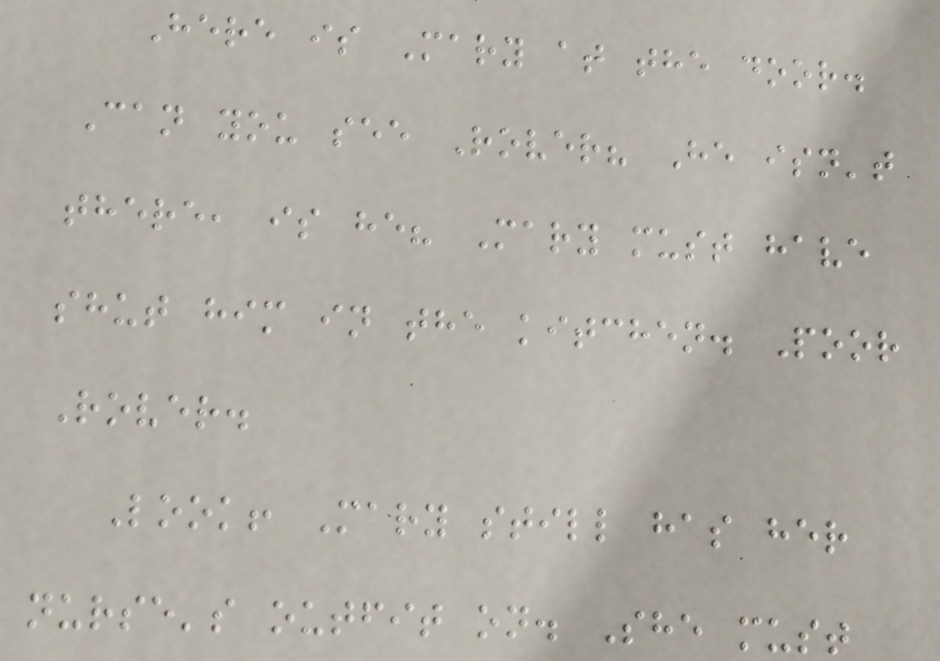Here is Mary at the door.
Can you see Rover? He isn't
there, is he? Mary must have
shut him in the kitchen. Poor
Rover.
Look! Mary still has her
nurse's outfit on. She must
